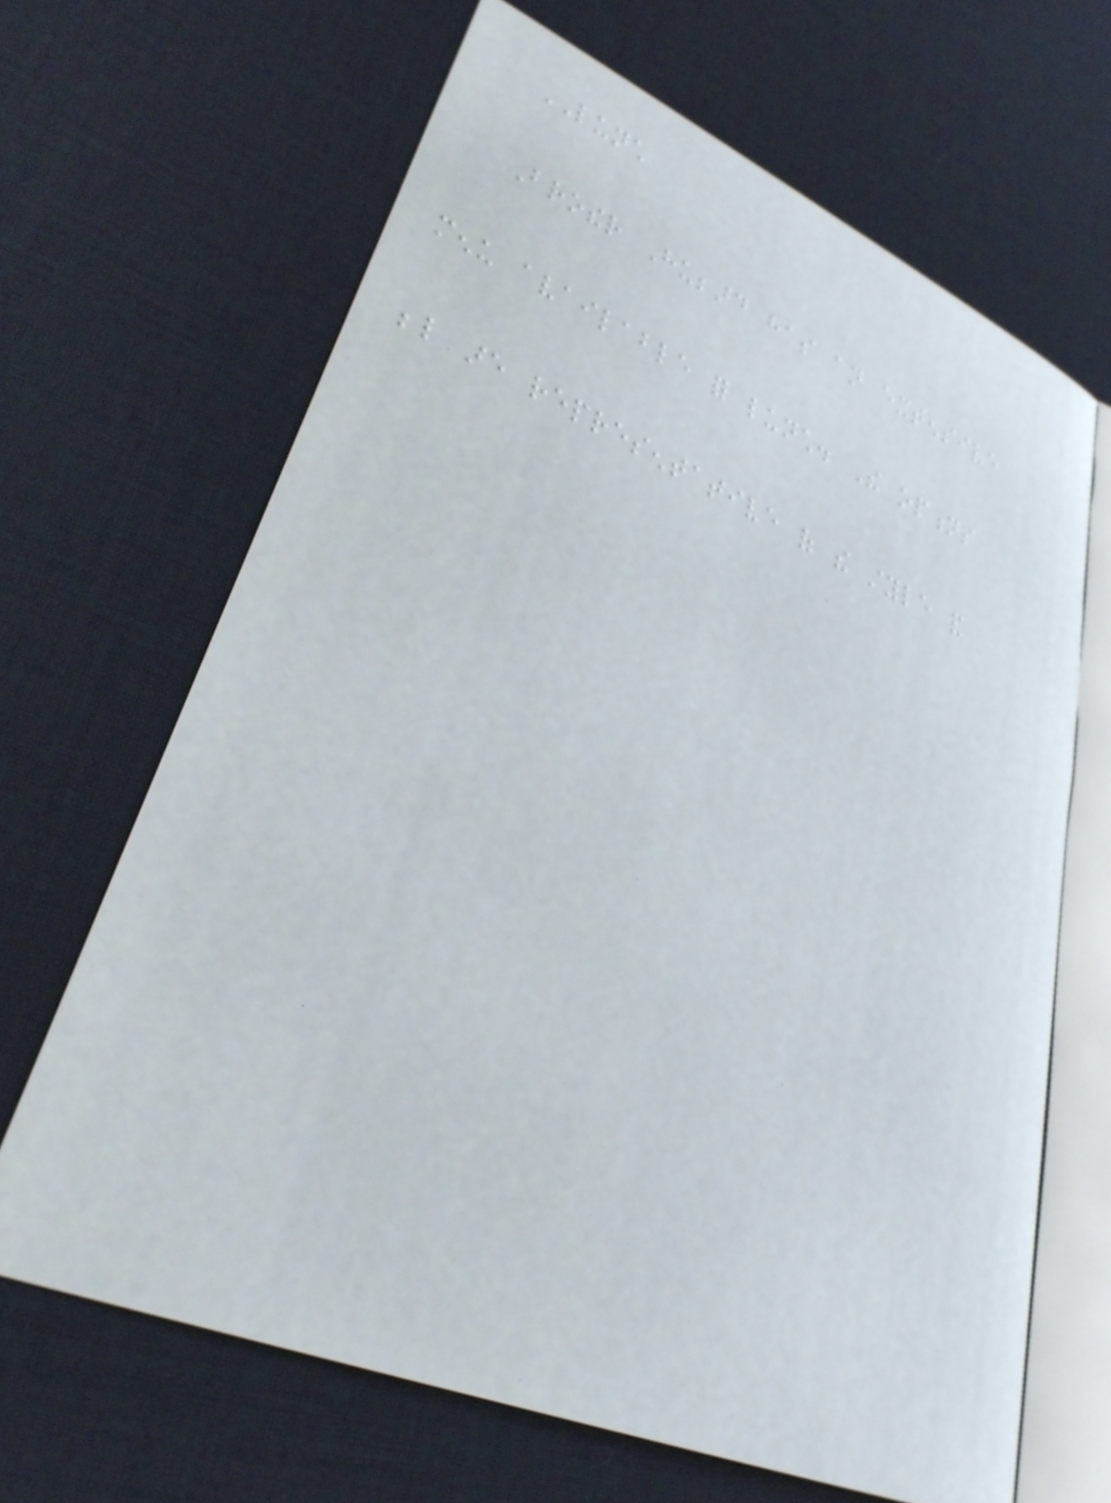LUNCH
Brother Hubbard has an extensive
menu available for lunch. The options
below are representative of the style and
